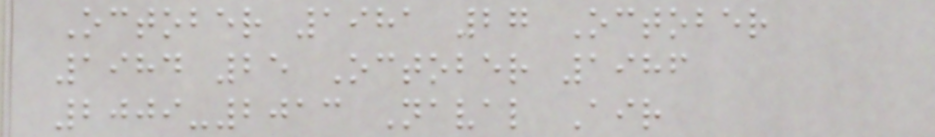October 1981 27 October
1984 25 October 1986
2009-2013 Naval Air
